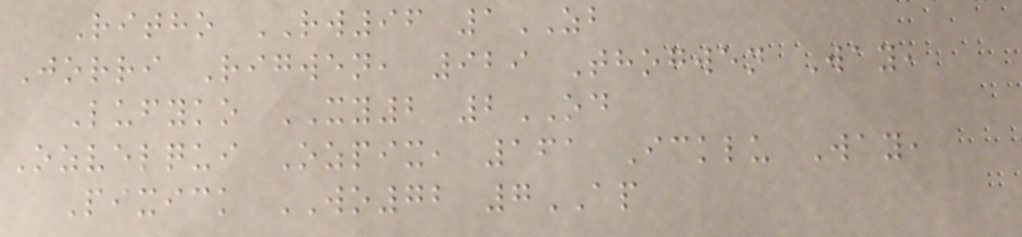Ritho RW96 1ZB
Jorri Rigwen, 929 Thogwen Way,
Lufyko XY2 2OD
Ozvelqui Ozpix, 161 Icklu Way,
Pixick WO72 7AP
